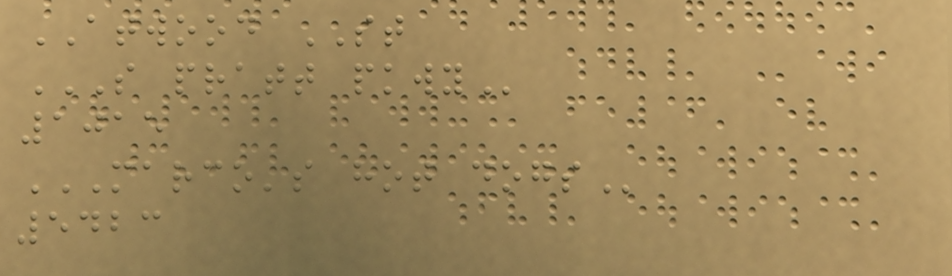ATWOOD ST
S PRATT PKWY
1015
MARCO'S HOT DOGS
5423
